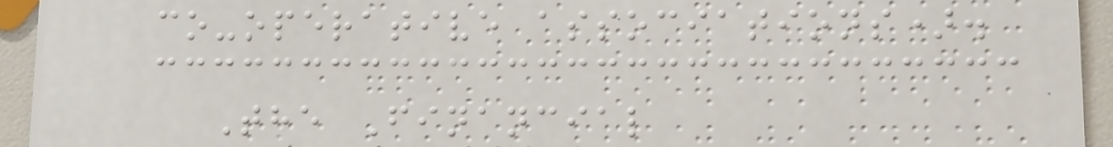co-operative associations).
The Financial
